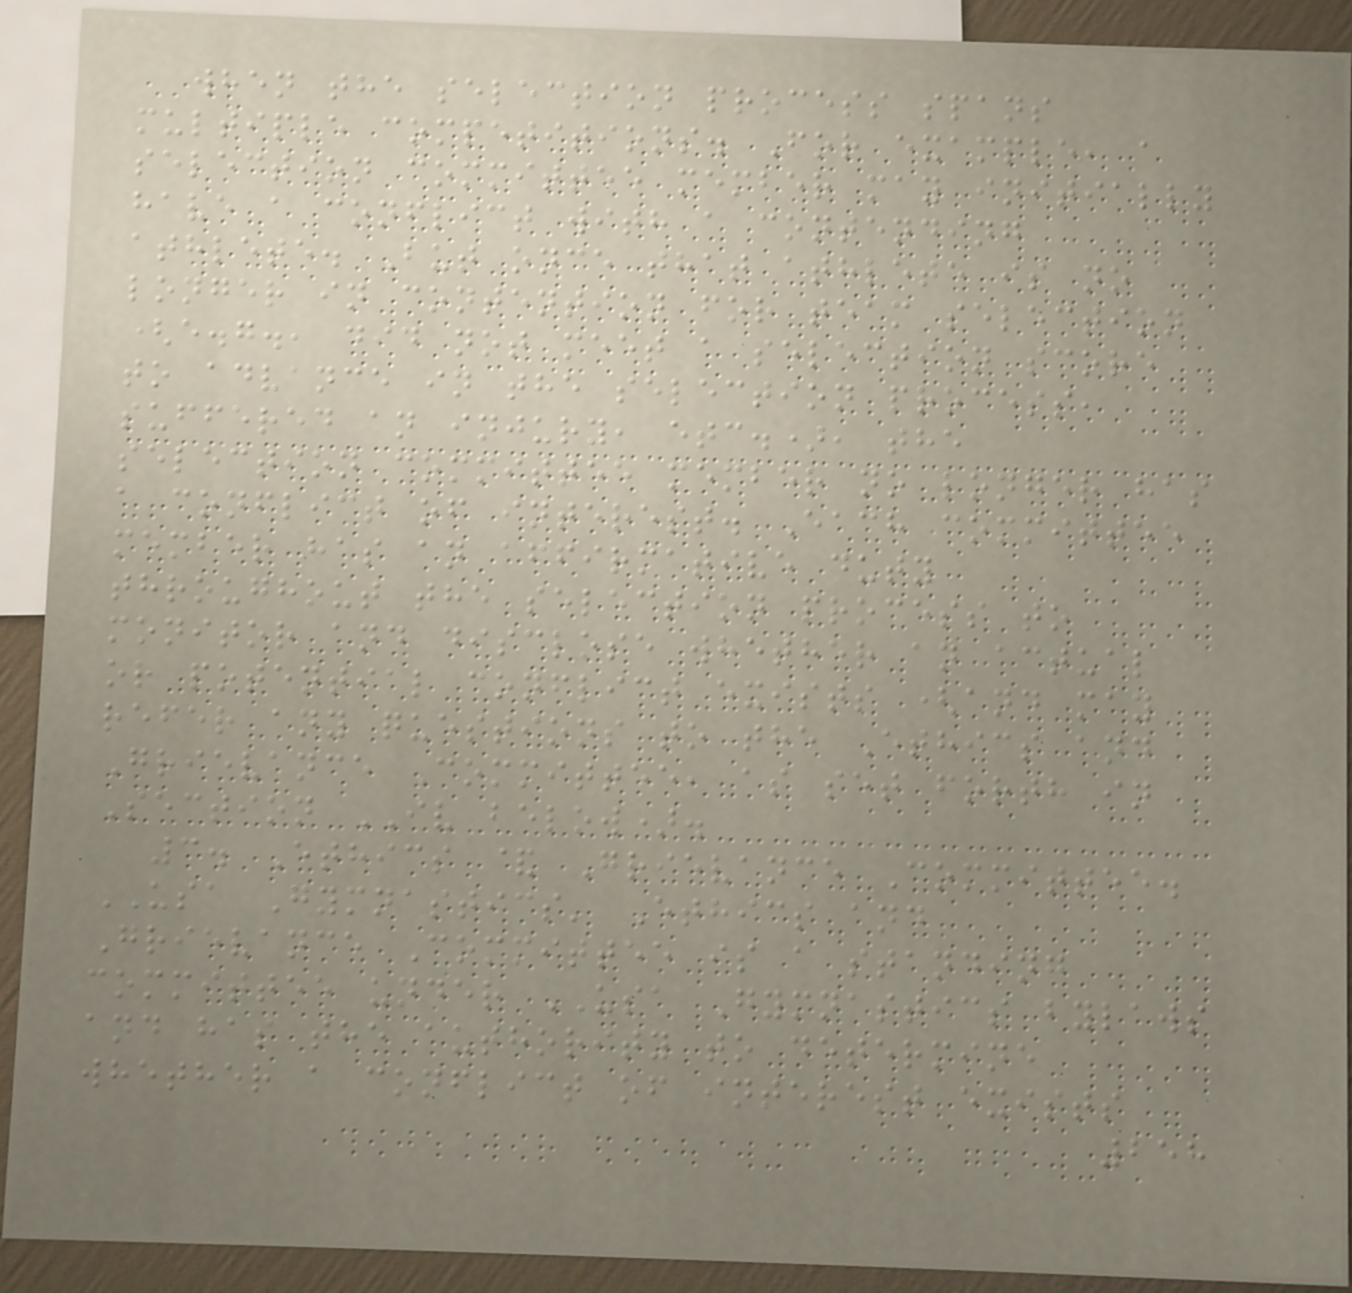when the selection process spans
multiple competitions. For example, a
selection committee member may initially
have a conflict with a contending
athlete. But once that athlete is no
longer in contention for team selection
(e.g., did not meet a selection score
to advance in the selection process,
suffered an injury, etc.), the
selection committee member no longer has
a conflict of interest. Each committee
member has an affirmative duty
throughout the selection process to
monitor and disclose whether an actual
or potential conflict exists (and may
refer any questions to the Ethics and
Grievance Committee, as set forth in
Section IV below).
3. Ethics & Grievance Committee.
USA Gymnastics' Ethics and
Grievance Committee is a standing
committee under USA Gymnastics bylaws
and has the authority to determine
whether a conflict of interest exists
258
